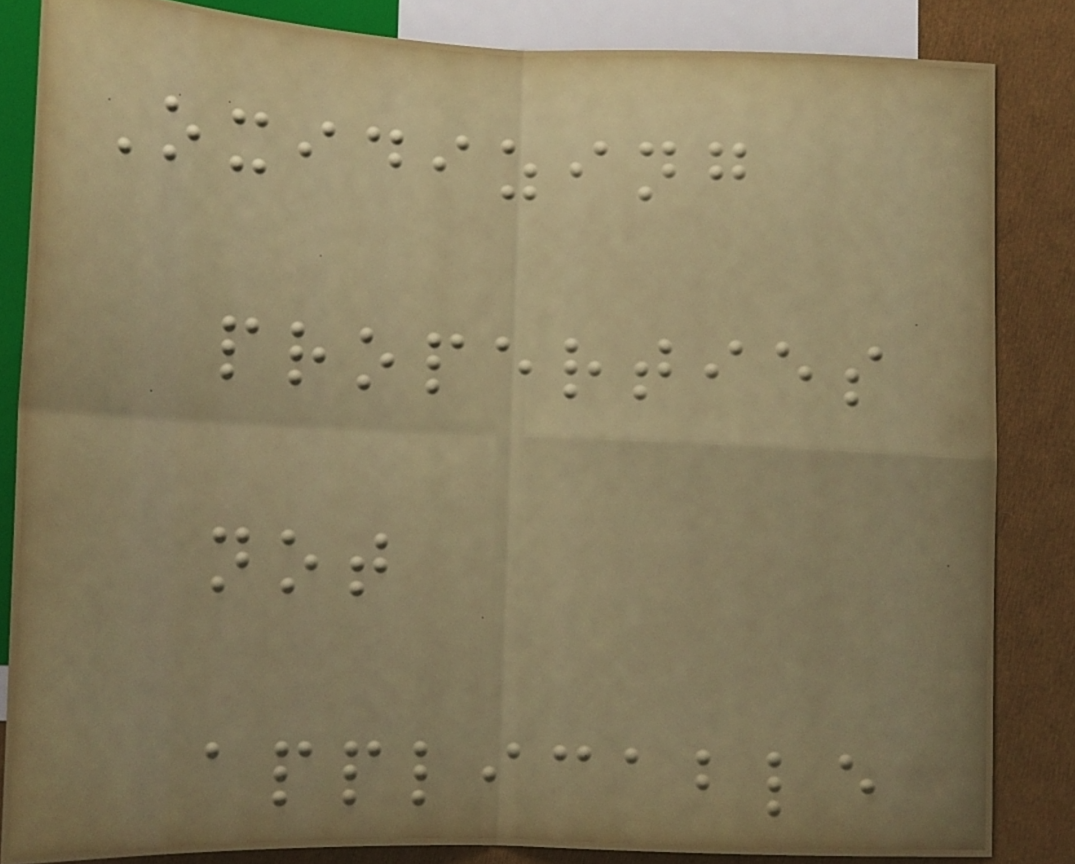Oxidizing
properties
not
applicable
